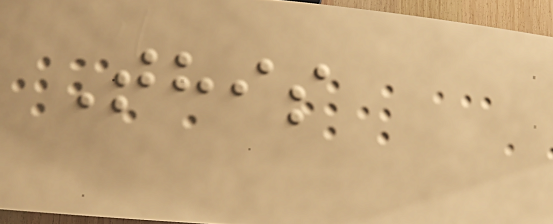This
